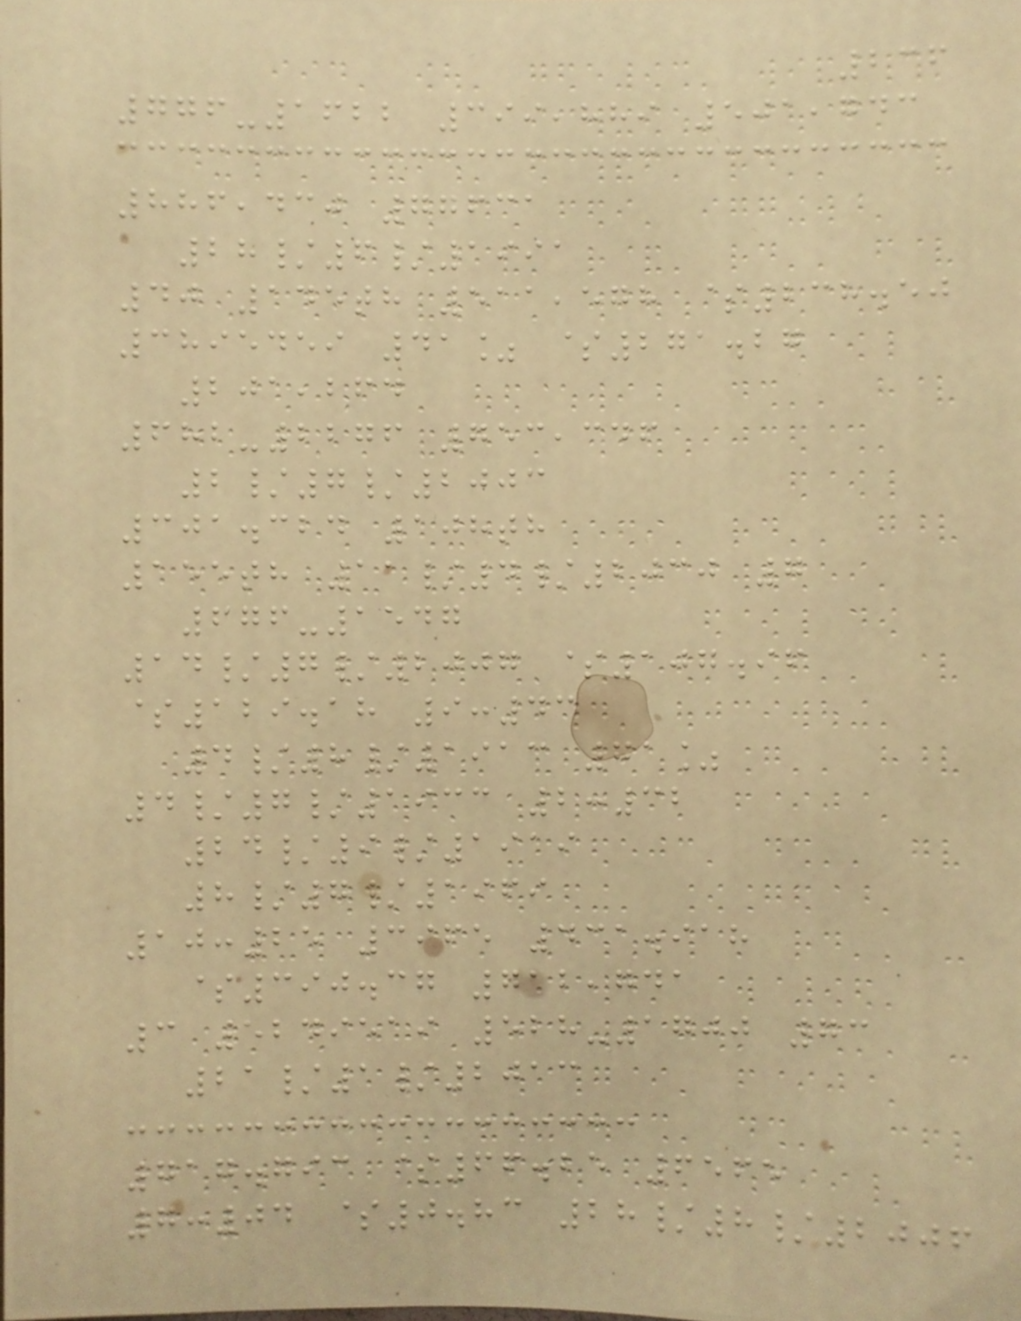236
776-1622 399,889 501,743
886,430 77631
28/6/1991
40 145th 511,578 $238.50
3895459 41% $271.27
201,264
682-2276 753,346
2/7/2003
301.324 108th
155th 11/4/2030 7
676-1547
14/7/2007 $107.96
$129.18 9:43
4/8/1913 71%
4/7/1933 2:32
24/9/1919
8/7/1969
10:25 3965 431.918
$390.37 712,741
3 5249519 528-1700 73
21/1/2013
717.793 $66.25 6565
7:04 $0.83 28/8/2006
